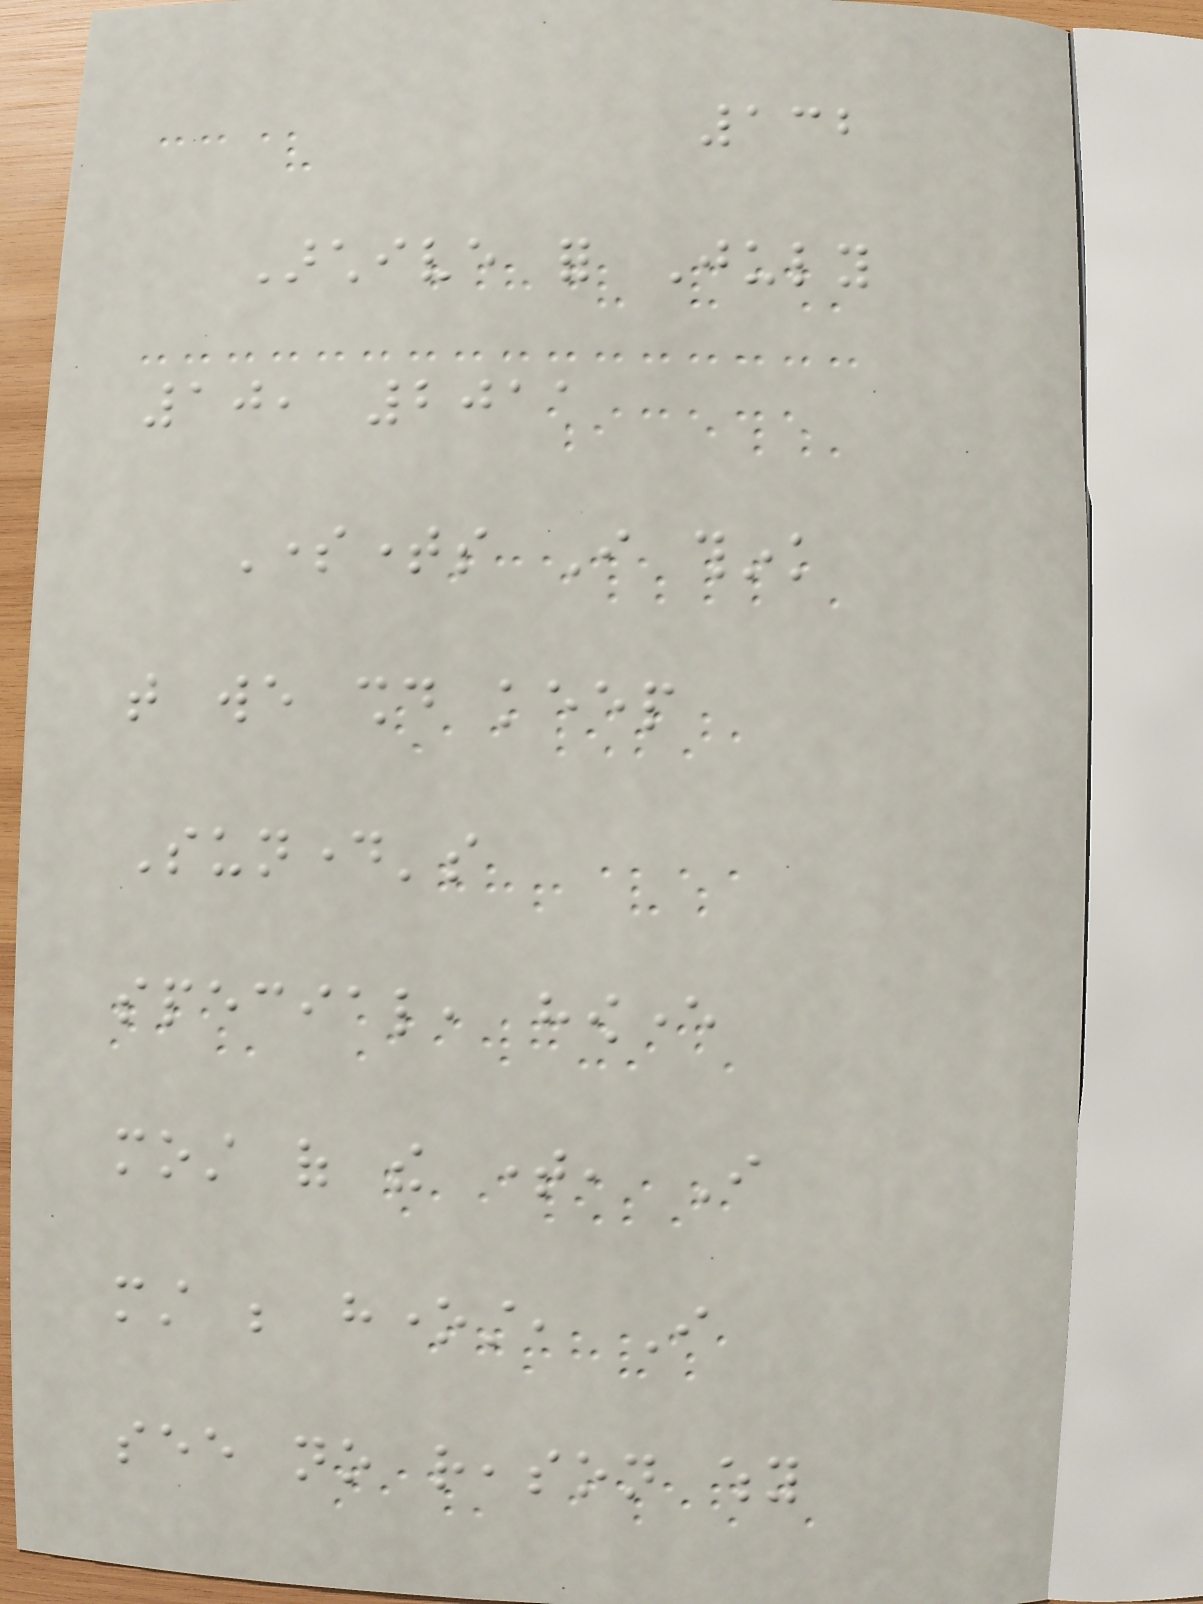132
Archive for July
10, 2011
Sometimes I think
that we should keep
Sunday's
special, however
most of the time, I
must be honest, I
see no reason why
